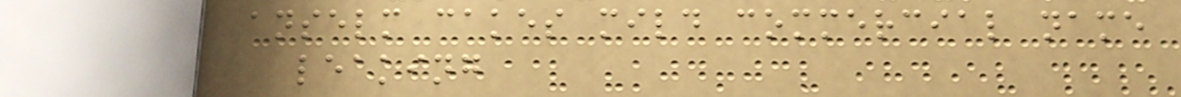anselm cakes mild commercial name
leaking
